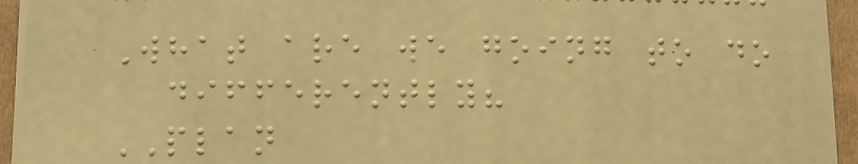What are we going to do
differently?
PLAN
